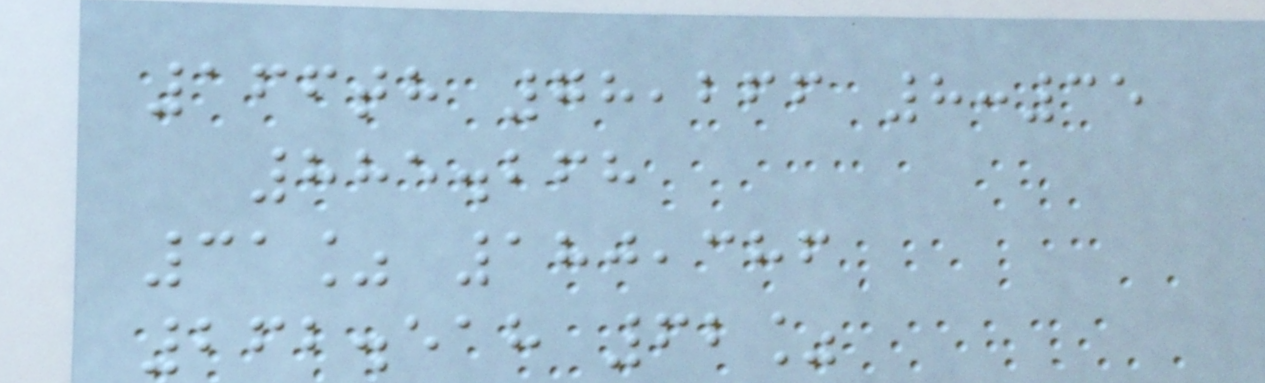166th 78,266 8:35
885.268
31% 180,386
262.518 62%
